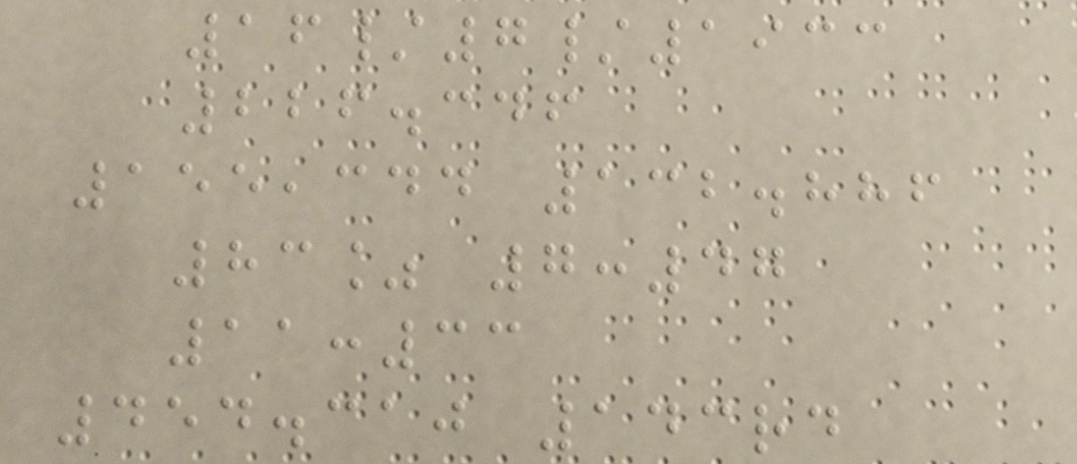16/7/1933
226.346
155,344 132.886
83% 7:47
11:33
454.310 143rd
